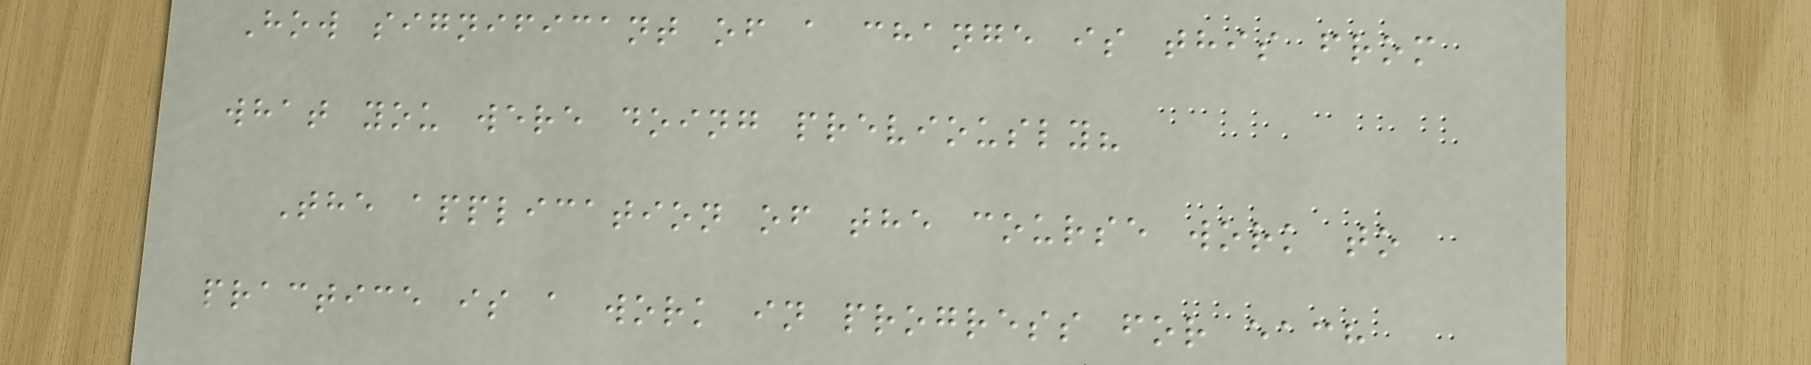How significant of a change is this from
what you were doing previously?
The application of the course work to
practice is a work in progress for each
